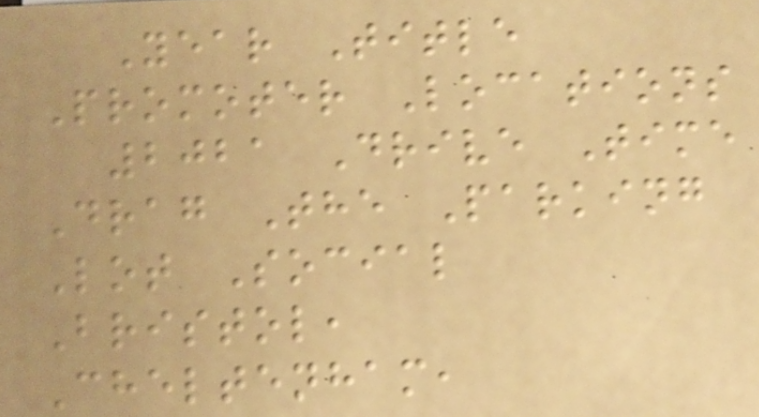Year Title
Promoter Locations
2021 Drive Time
Drag The Parking
Lot Social
Bristol,
Cheltenham,
